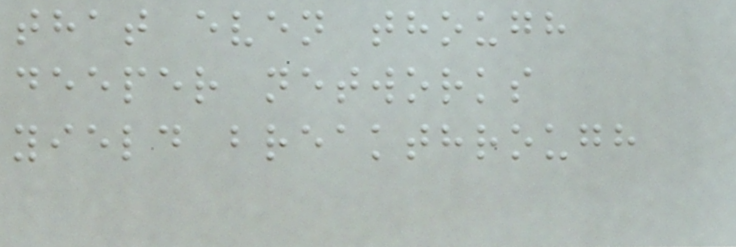that even though
deeper networks
yield breakthrough
